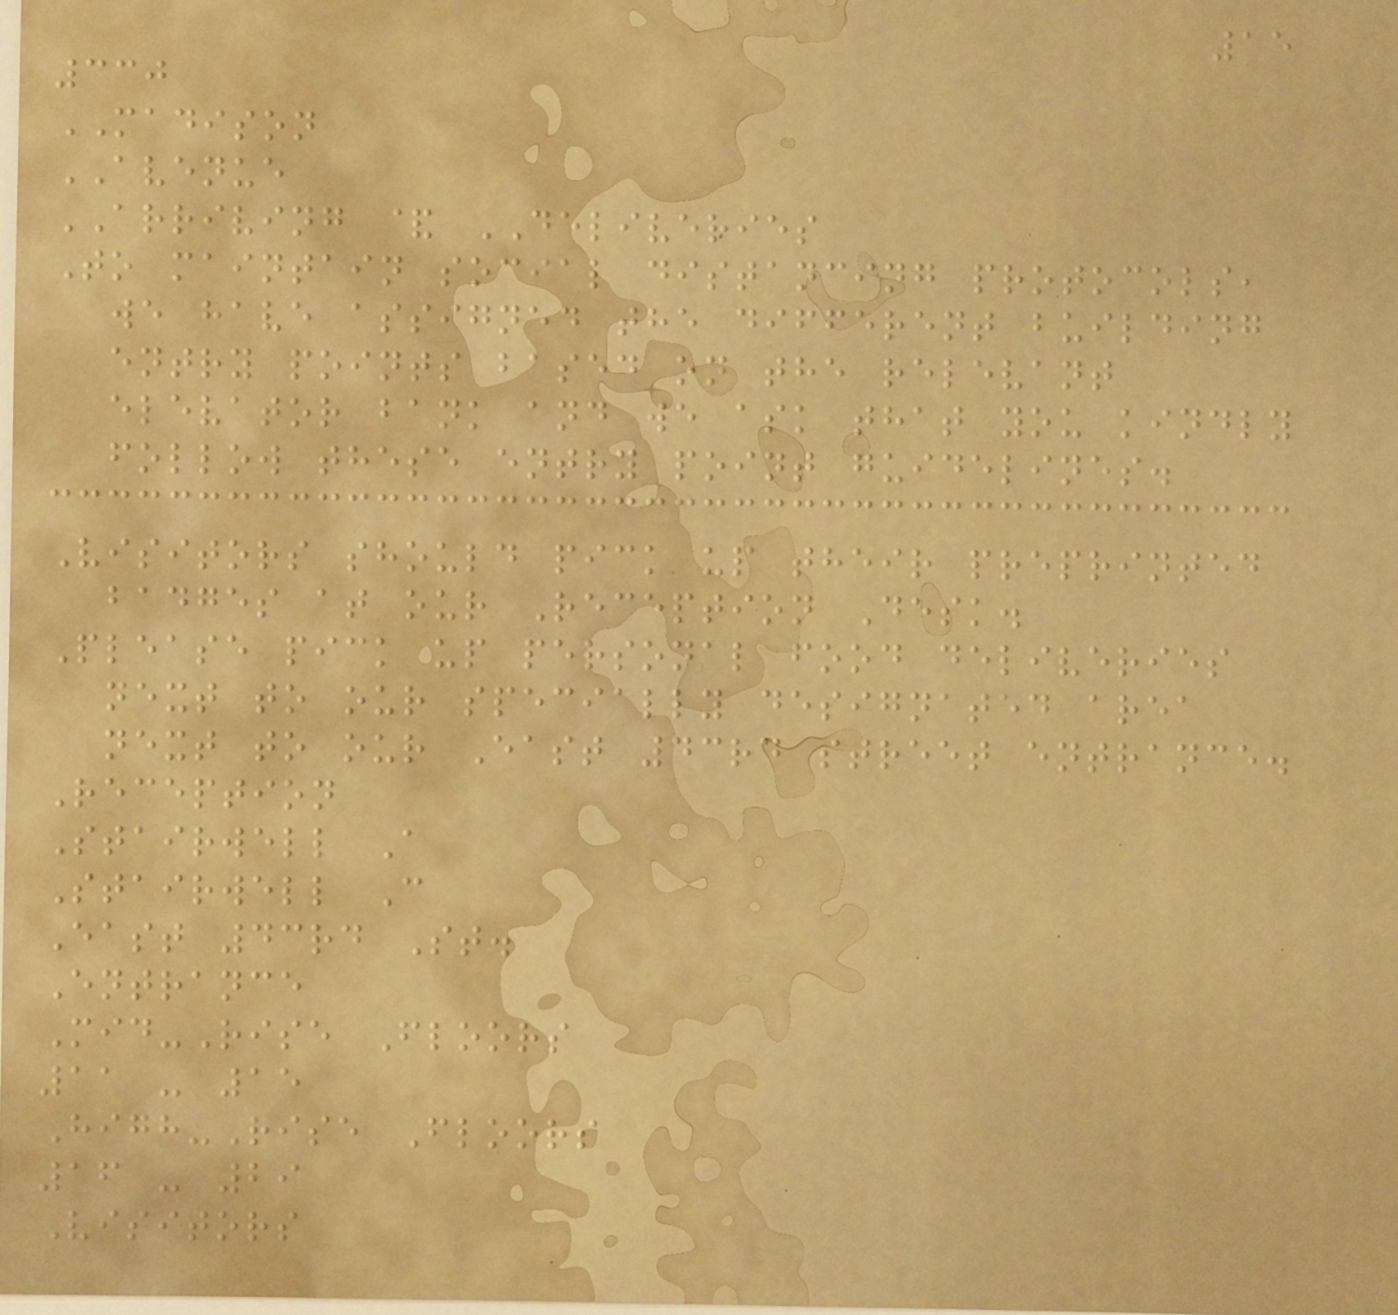15
330
MADISON
AVENUE
ARRIVING & DELIVERIES
To maintain social distancing protocols,
we have assigned the different building
entry points based on the relevant
elevator bank and we ask that you kindly
follow these entry point guidelines.
Visitors should pick up their preprinted
badges at our Reception Desk.
Please pick up personal food deliveries
next to our specially designated area
next to our East 43rd street entrance.
Reception
Stairwell A
Stairwell C
East 43rd St.
Entrance
Mid-Rise Floors
11 - 15
High-Rise Floors
16 - 29
Visitors
